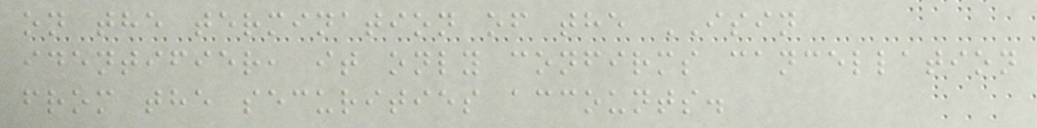on the termination of the ISIN
identifier, it only confirms cancellation
from the securities accounts.
